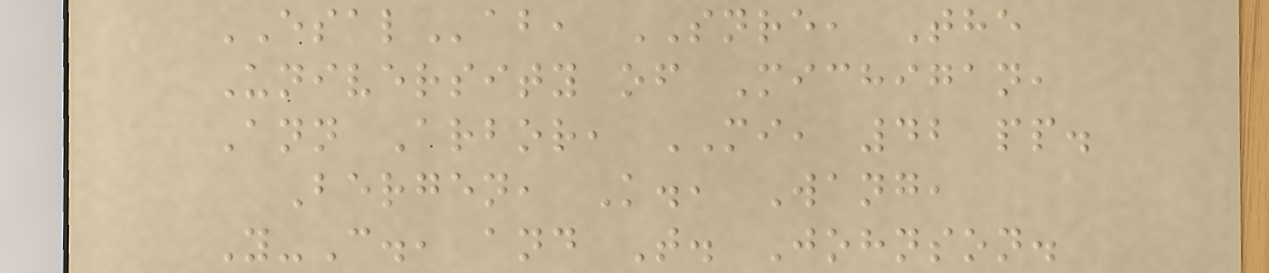ESALab, SNRE, The
University of Michigan,
Ann Arbor, MI, 42 pp.
Bergen, K., Wang,
Y-C., and T. Johnson.
